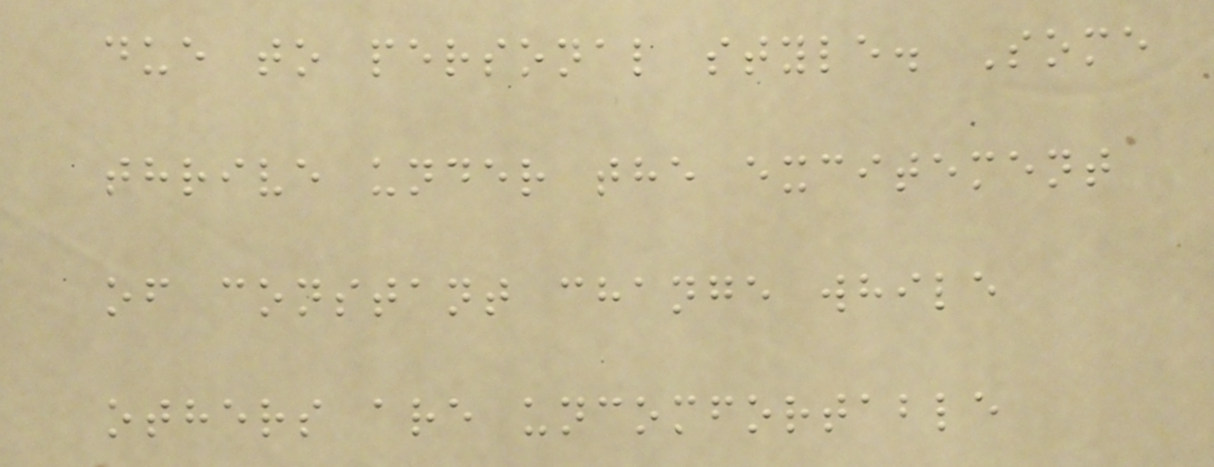due to personal style. Some
thrive under the excitement
of constant change while
others are uncomfortable
